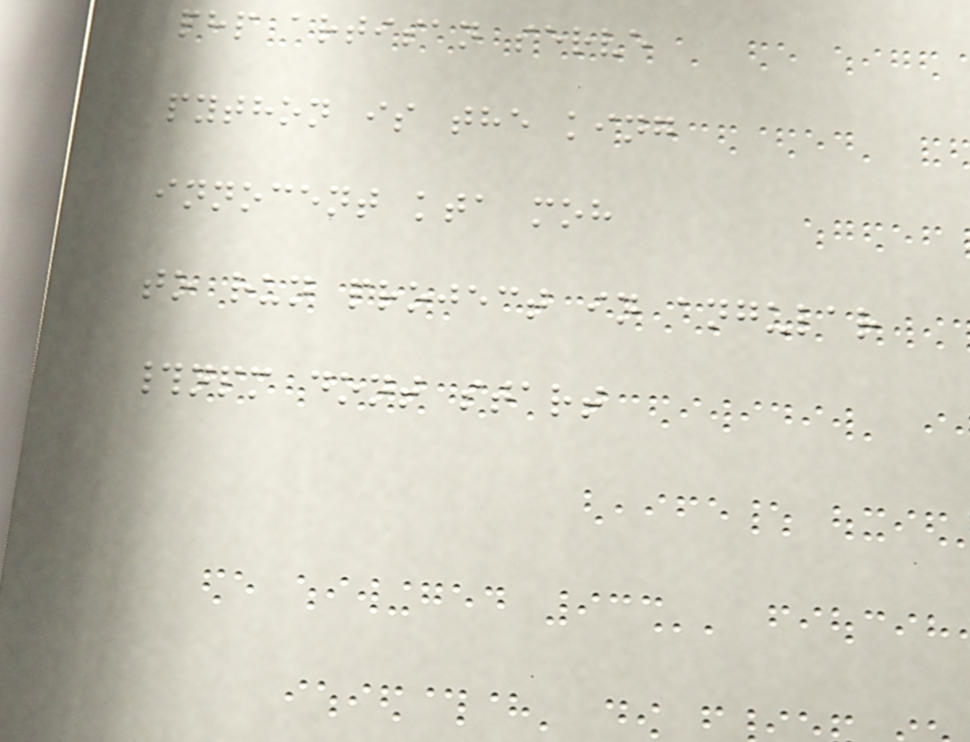php artisan serve
python is the king
innocent kta moh
to run project in angular
#npm dont start
